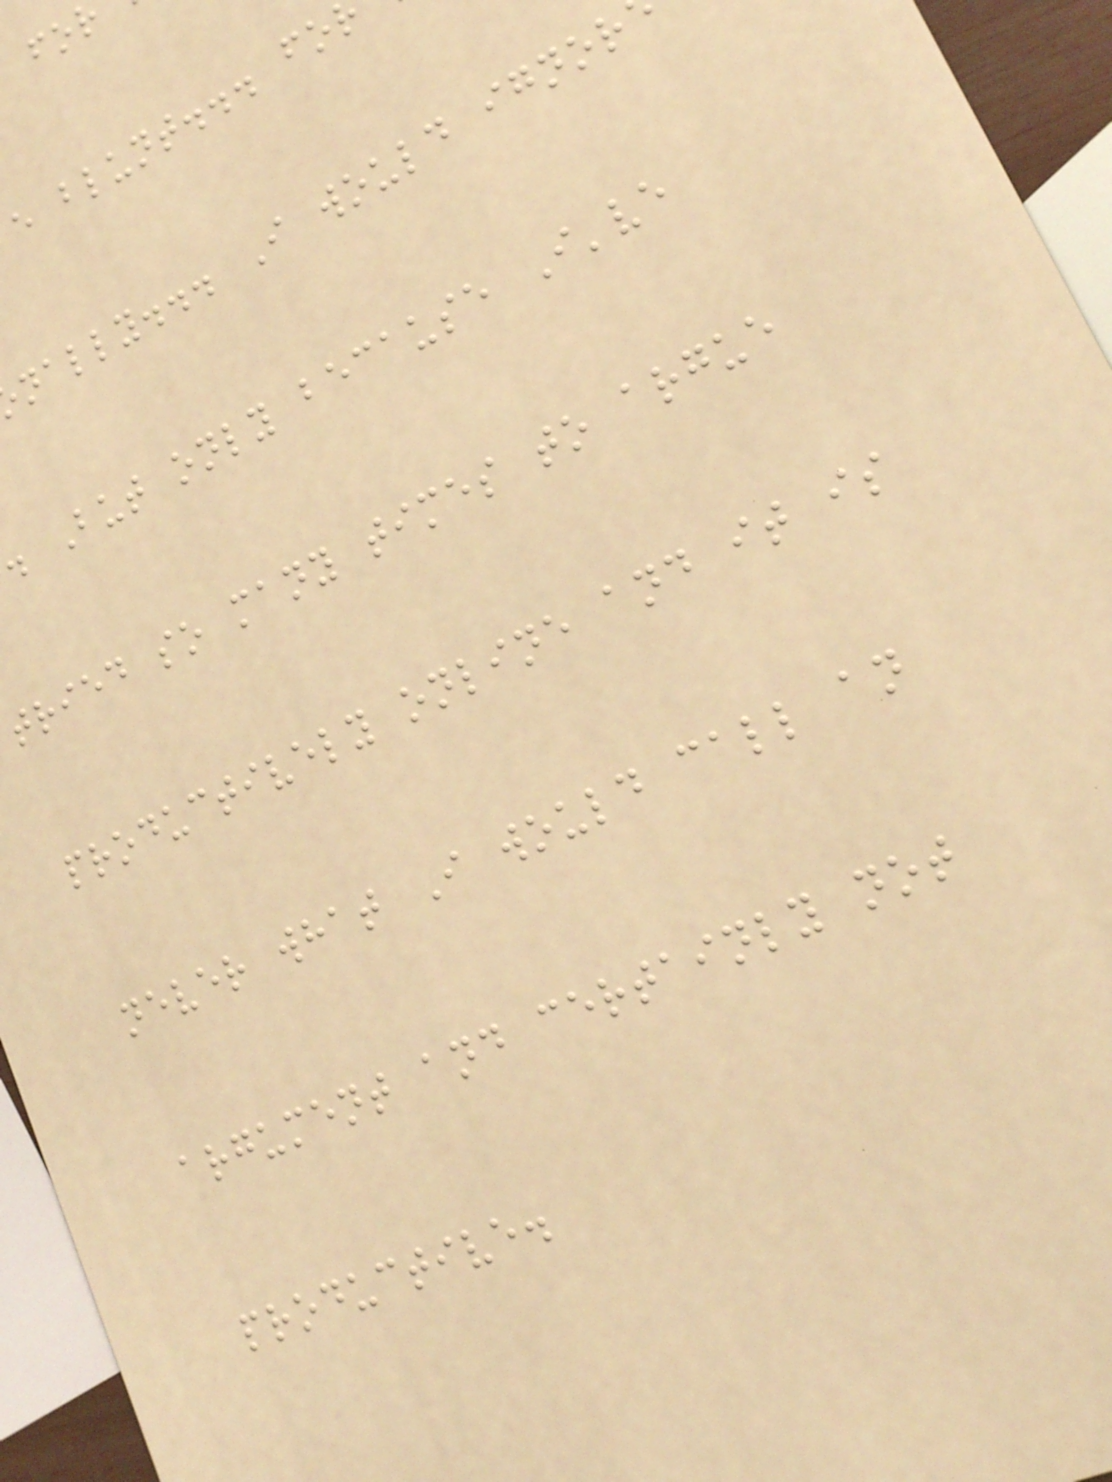e blunt... fo
nally... I would ignor
. But only because I've
tried so many times to argue
productively online and it is
never what I would call an
argument and certainly not
productive.
